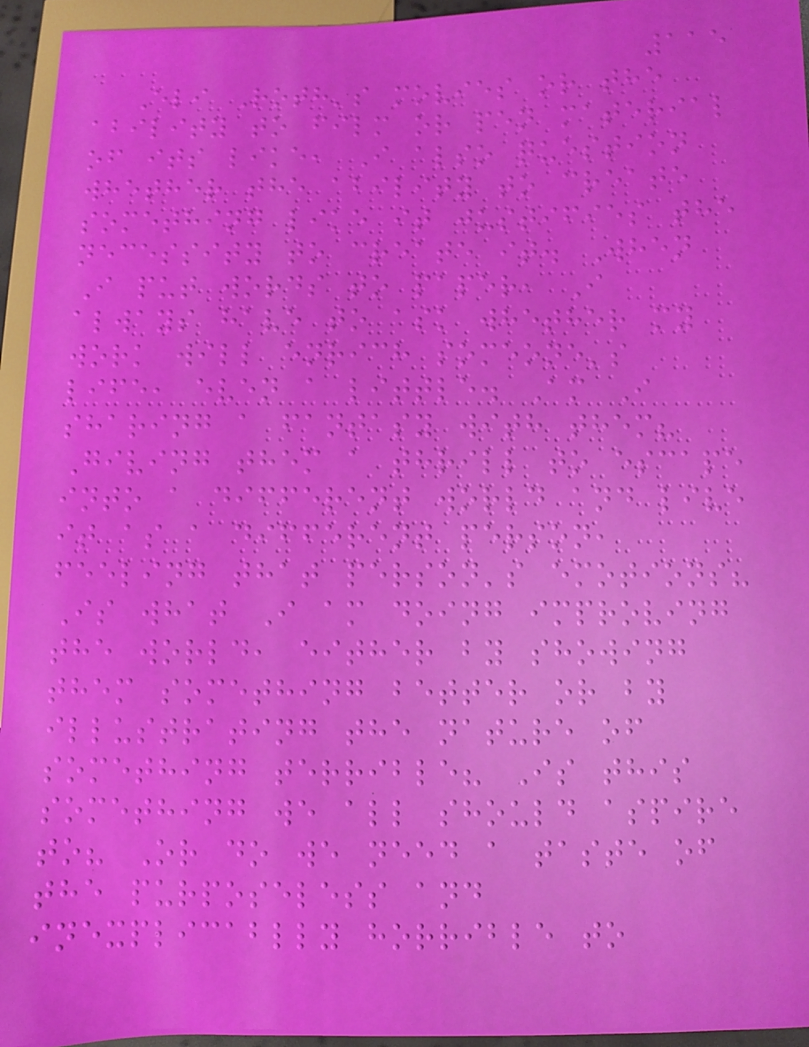115
Eli Roth's movies or the
ability to film or pen material
of its like, I also question
whether the ability to create
something like it justifies the
necessity to create it. When
I put words to paper, I
always have to ask whether my
work will enrich someone's
life, even a little. Am I
sharing a fantasy with them?
Giving them a thrill to escape
into a different world and live
it as a different person,
feeling that person's emotions?
Is what I am doing improving
the world, either by showing
them something better or by
illustrating the nature of
something terrible? Is this
something we all should aspire
to? Or do we need a taste of
the purposeless and
inexplicablly horrible to
